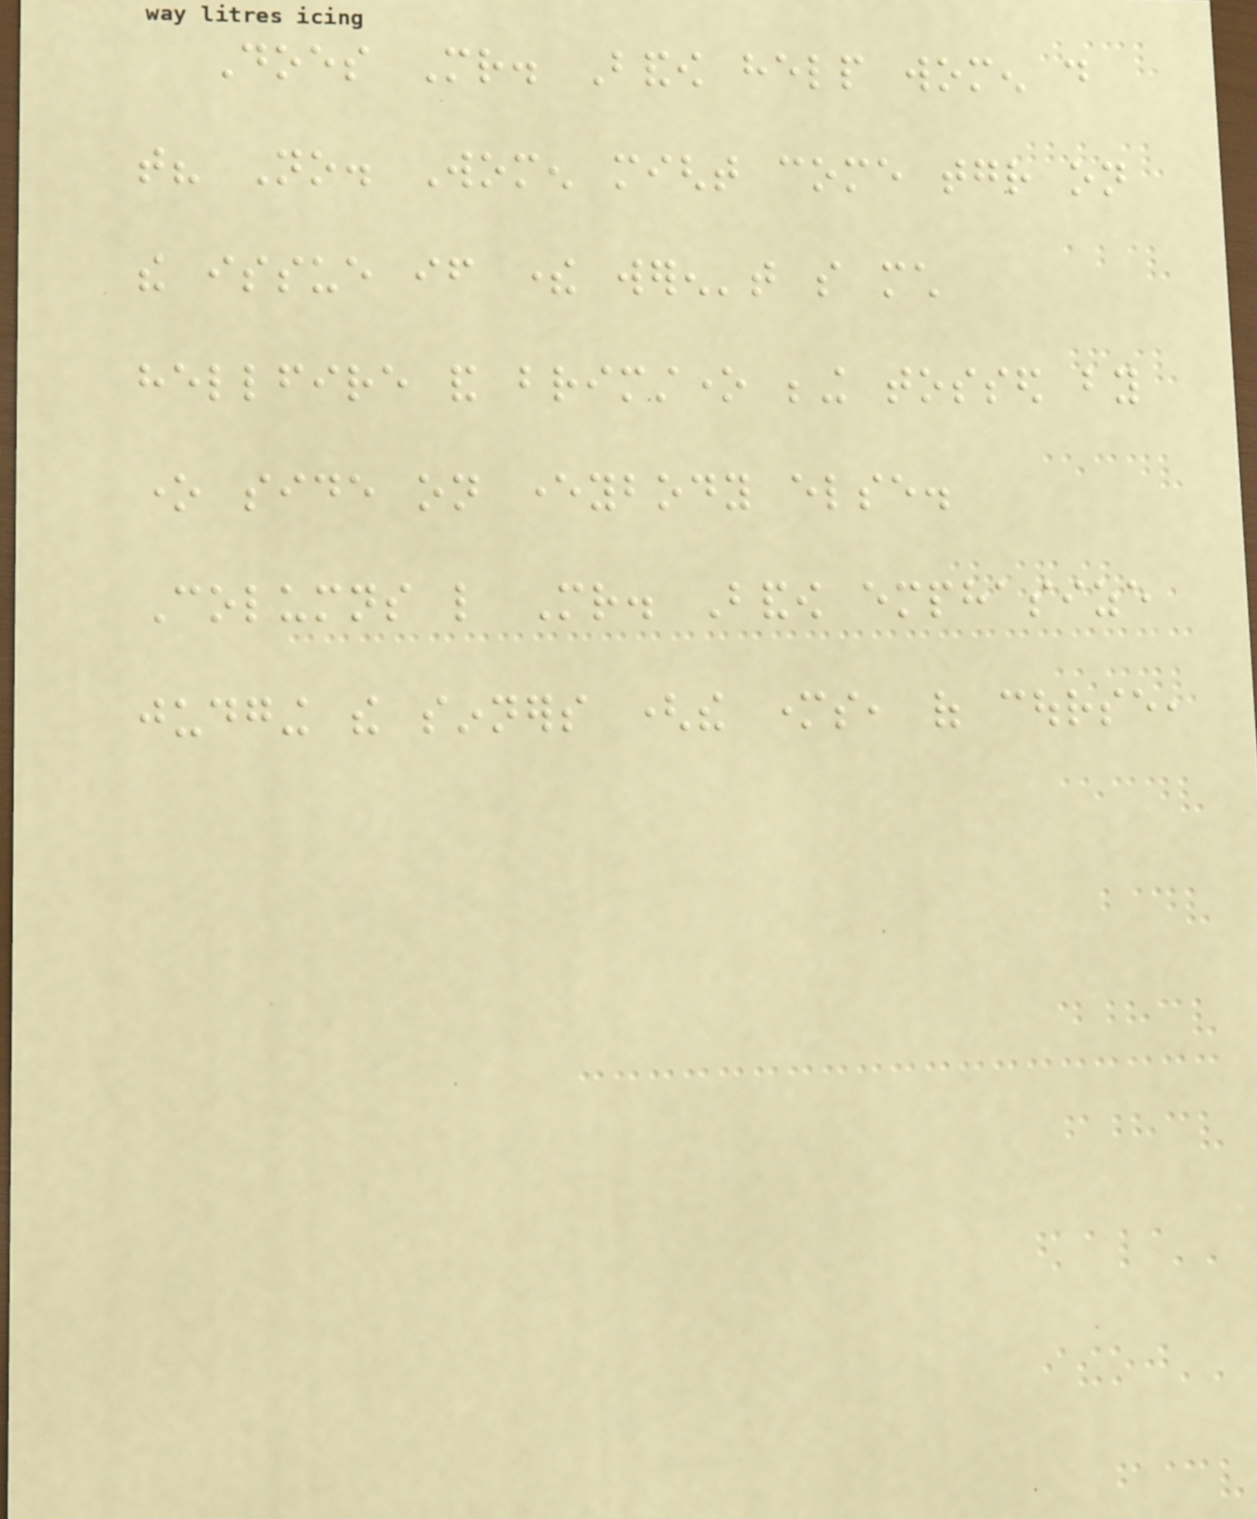Does Mr. Bandow help women do
that? No. Women might come together on
the issue if there weren't so much
hellfire and brimstone being tossed by
one side on everybody else.
Columns like Mr. Bandow emphasize
judging the sinners (the mothers, of course,
